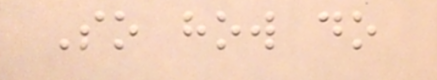So how do
